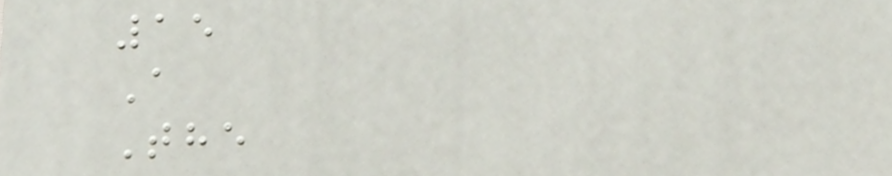15
A
The
